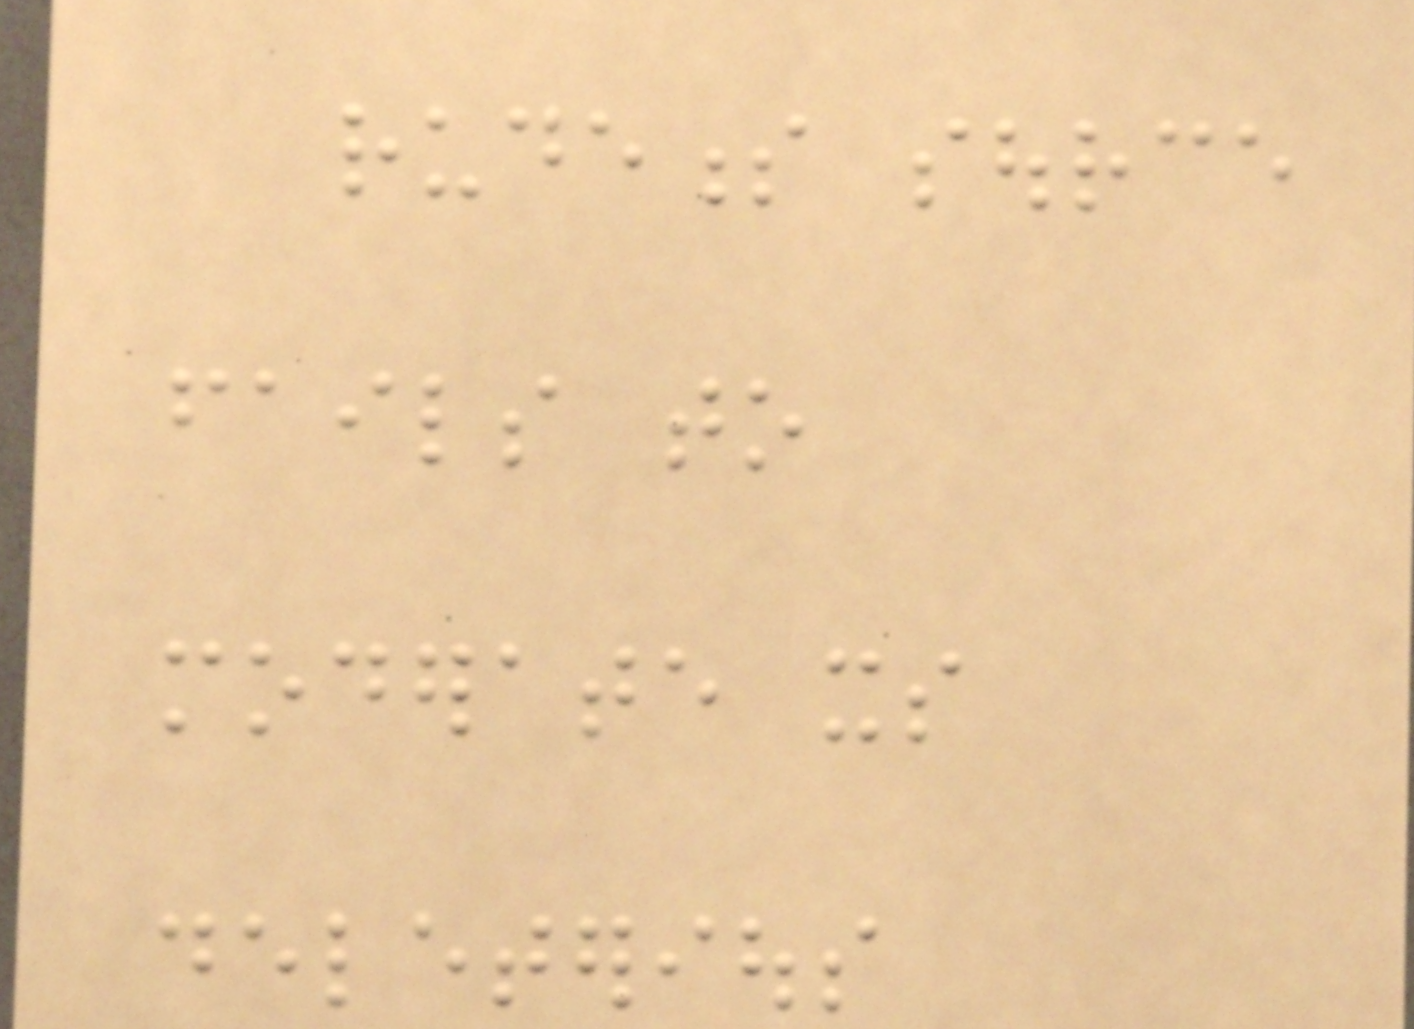rudeness source
fails to
moderate its
deleterious
